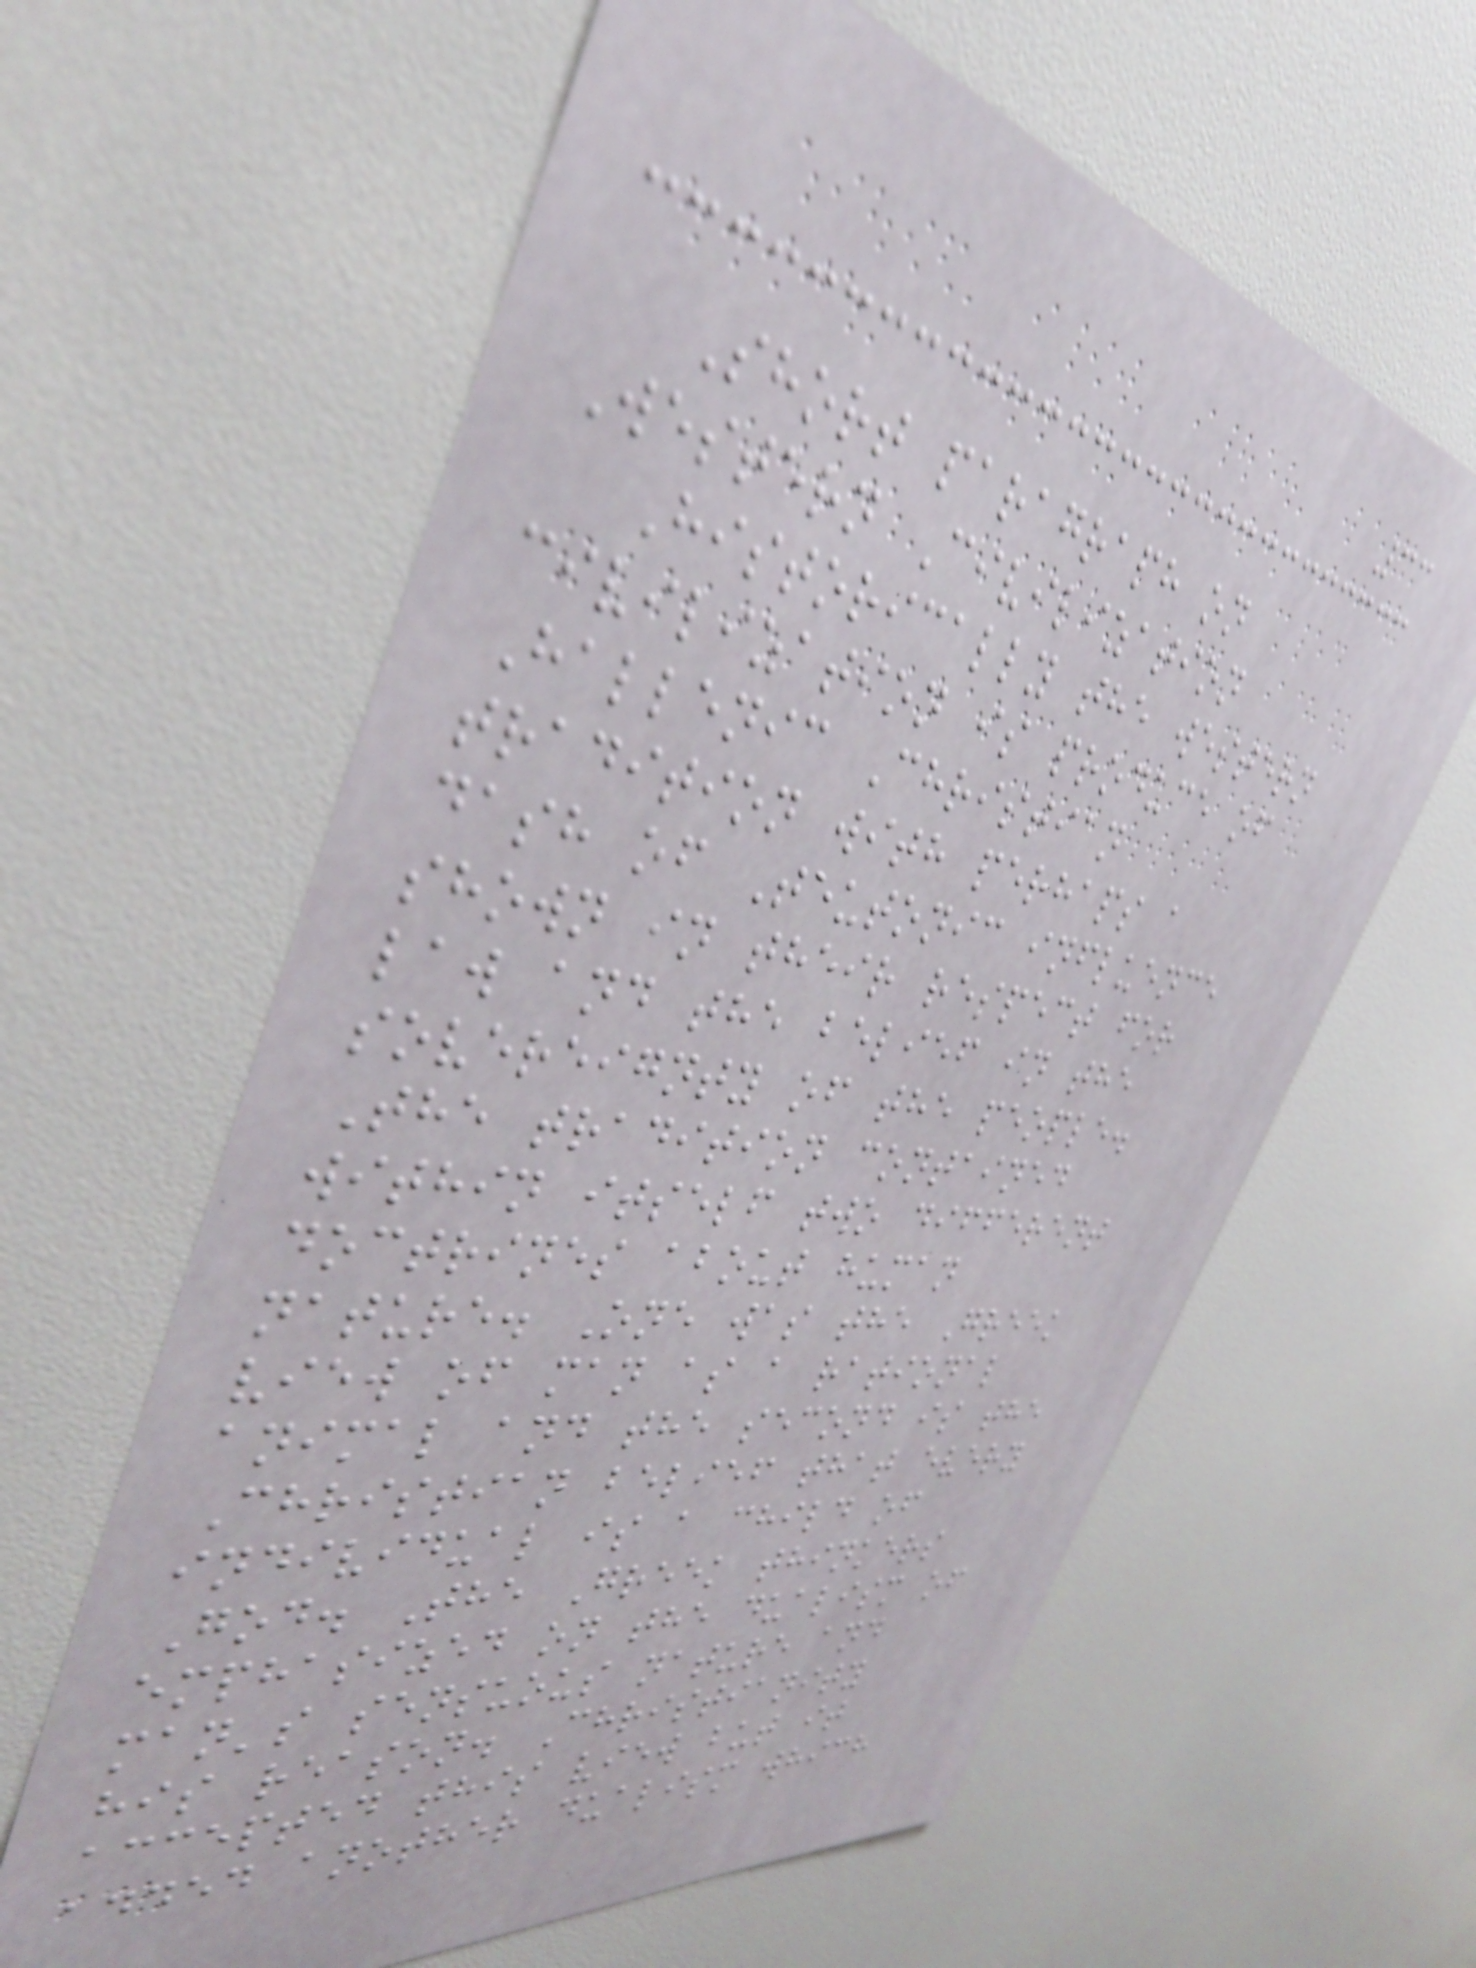33
Short paragraph on
Western Civilization
Historically the western
civilization is produce of
Hallenic Christian
tradition with perhaps a
dash of Teutonic influence
shown in their respect for
law and the belief in the
sovereignty of the people.
The tradition contained
within itself two different
doctrines about human
nature. One was the Greek
view of man as a rational
animal and the second is the
Christian belief that every
individual is a child of
God. The Greek thinkers
emphasized on the dualism of
man's sensuous nature and
his reason. Christianity
accepted this view but it
added another dualism which
